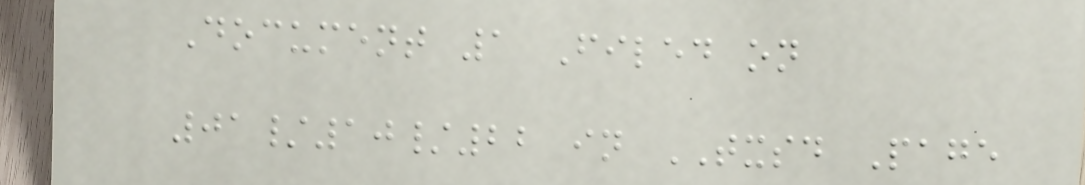Document 1 Filed on
01/10/22 in TXSD Page
